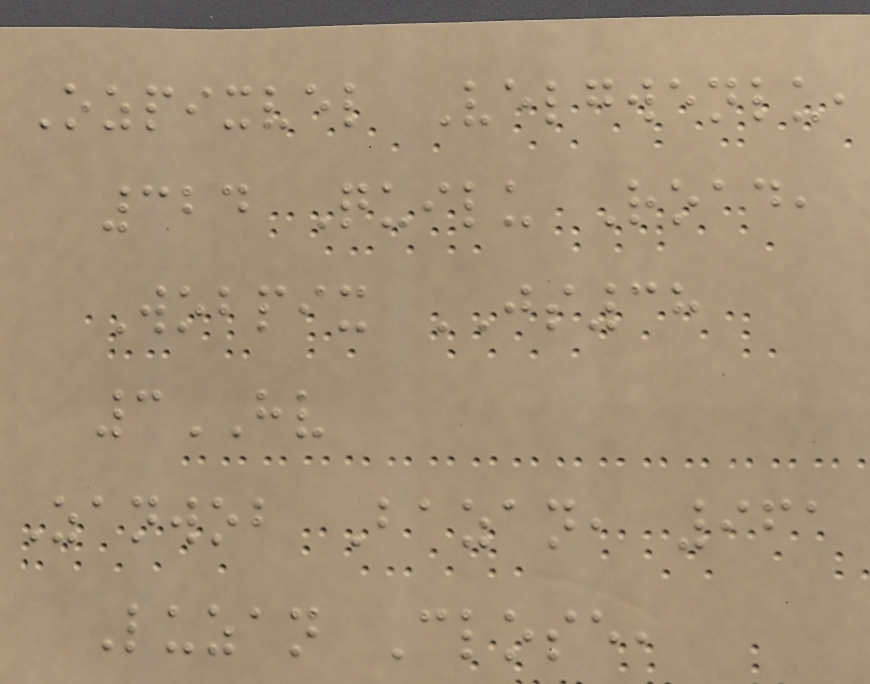Ozpixvel Velgwenlu,
324 Quilu Road,
Wobpix JS38
3HV
Zanwob Bazan, 961
Luzan Close,
